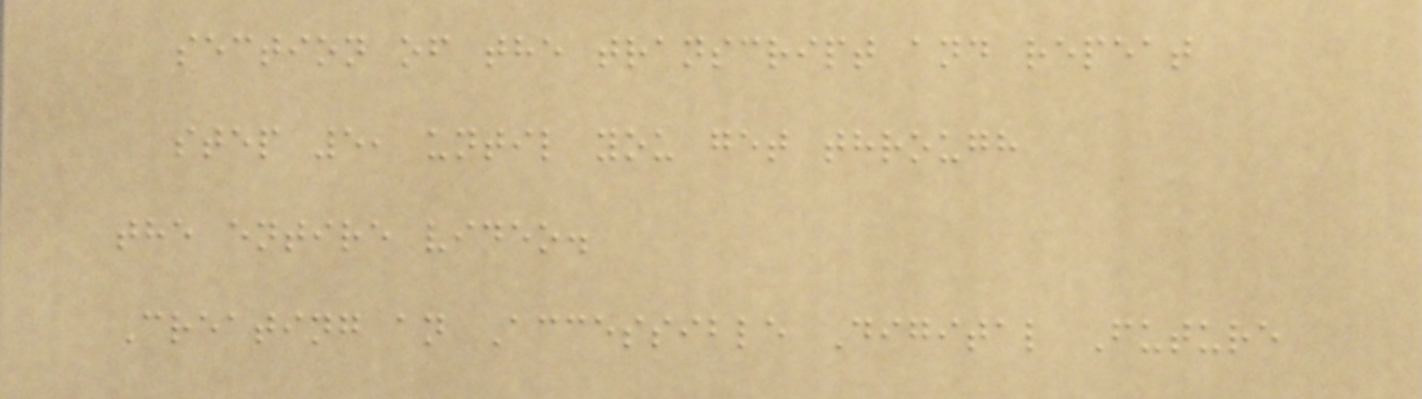section of the transcript and repeat
step 5, until you get through
the entire video.
Creating an Accessible Digital Future
